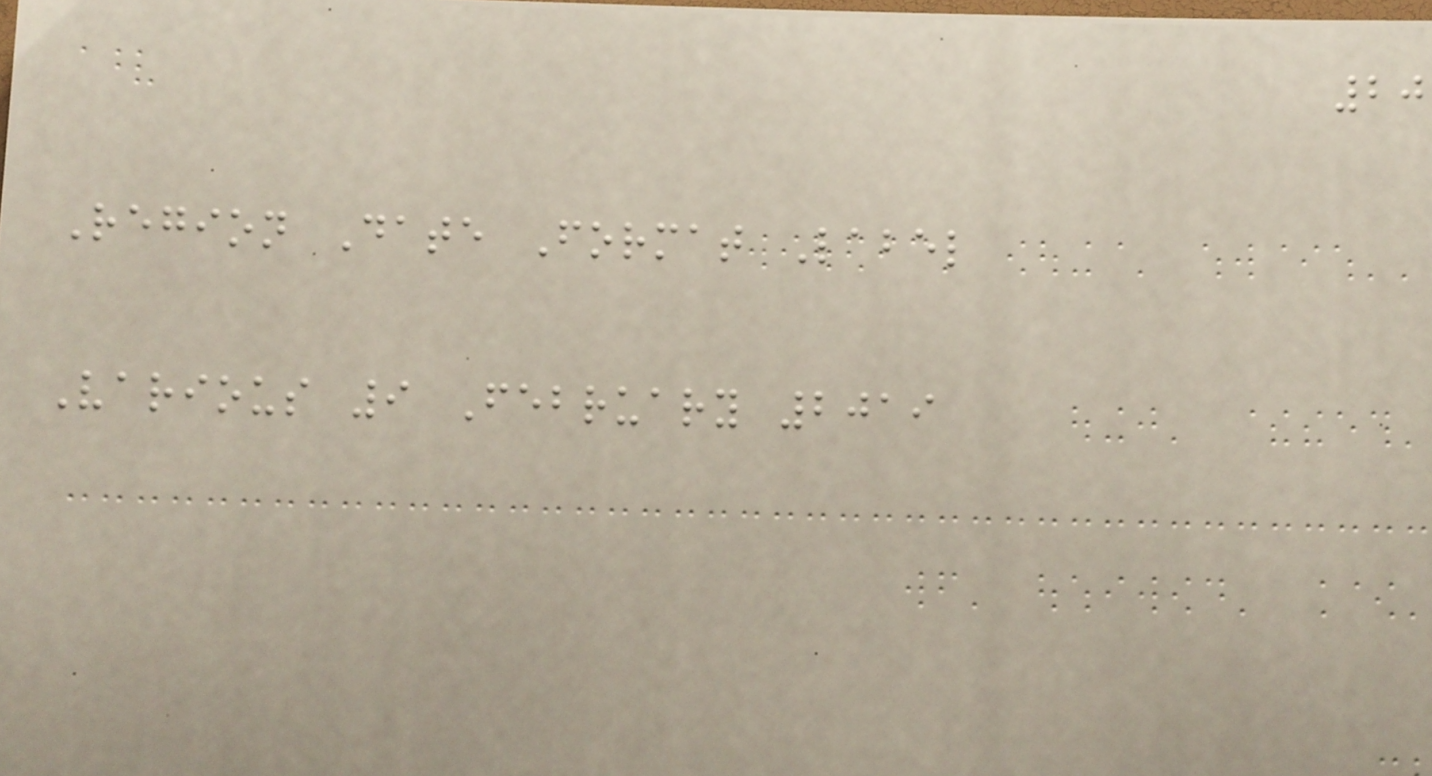20
Region Date Format Label
Various 9 February 2019
